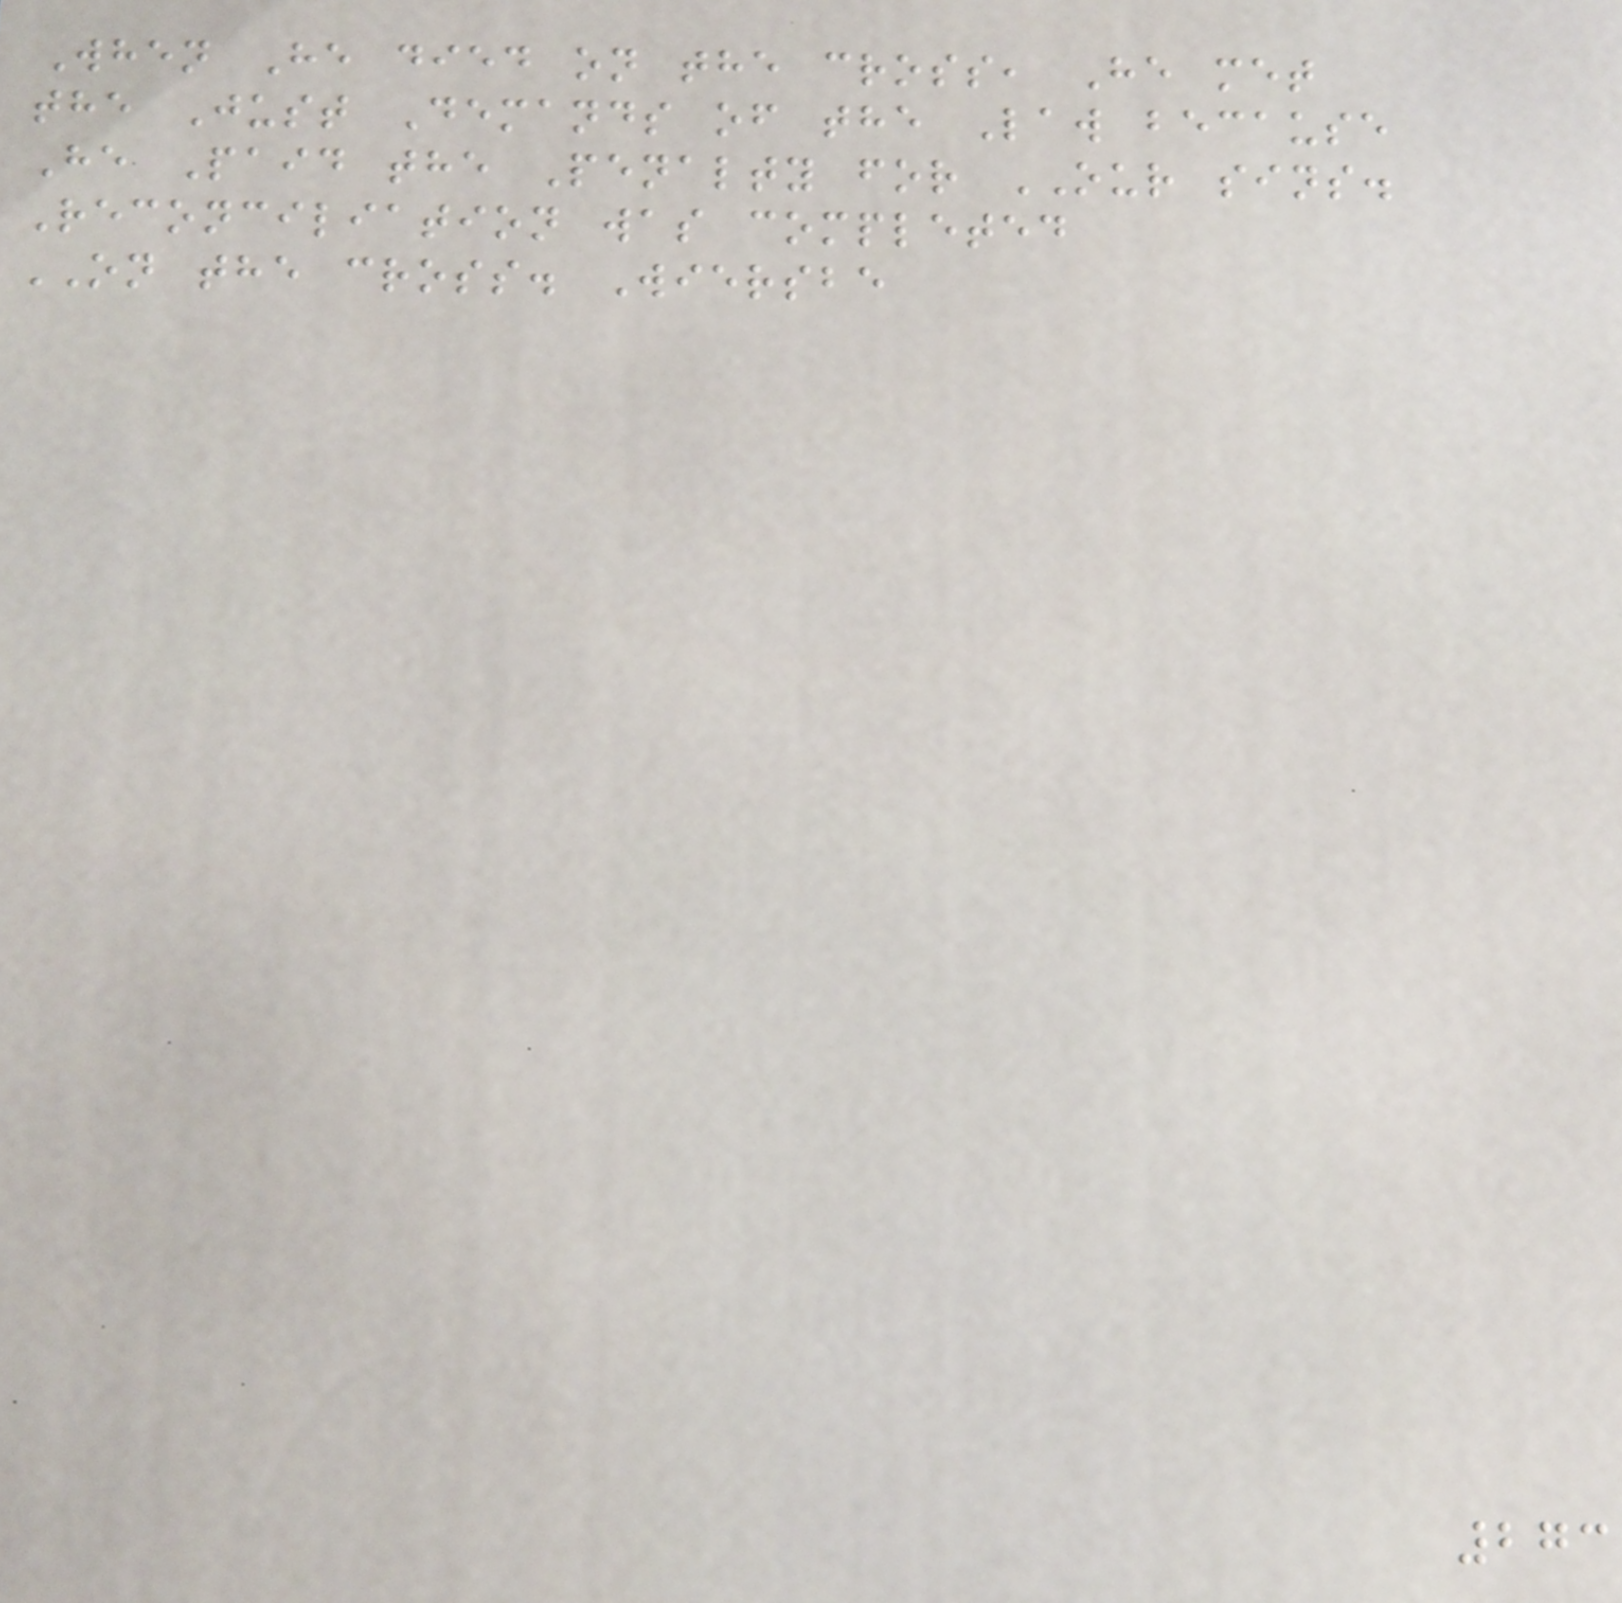When He died on the cross, He met
the Just Demands of the Law because
He Paid the Penalty for OUR sins.
Reconciliation was completed
ON the cross. Wiersbe
273
